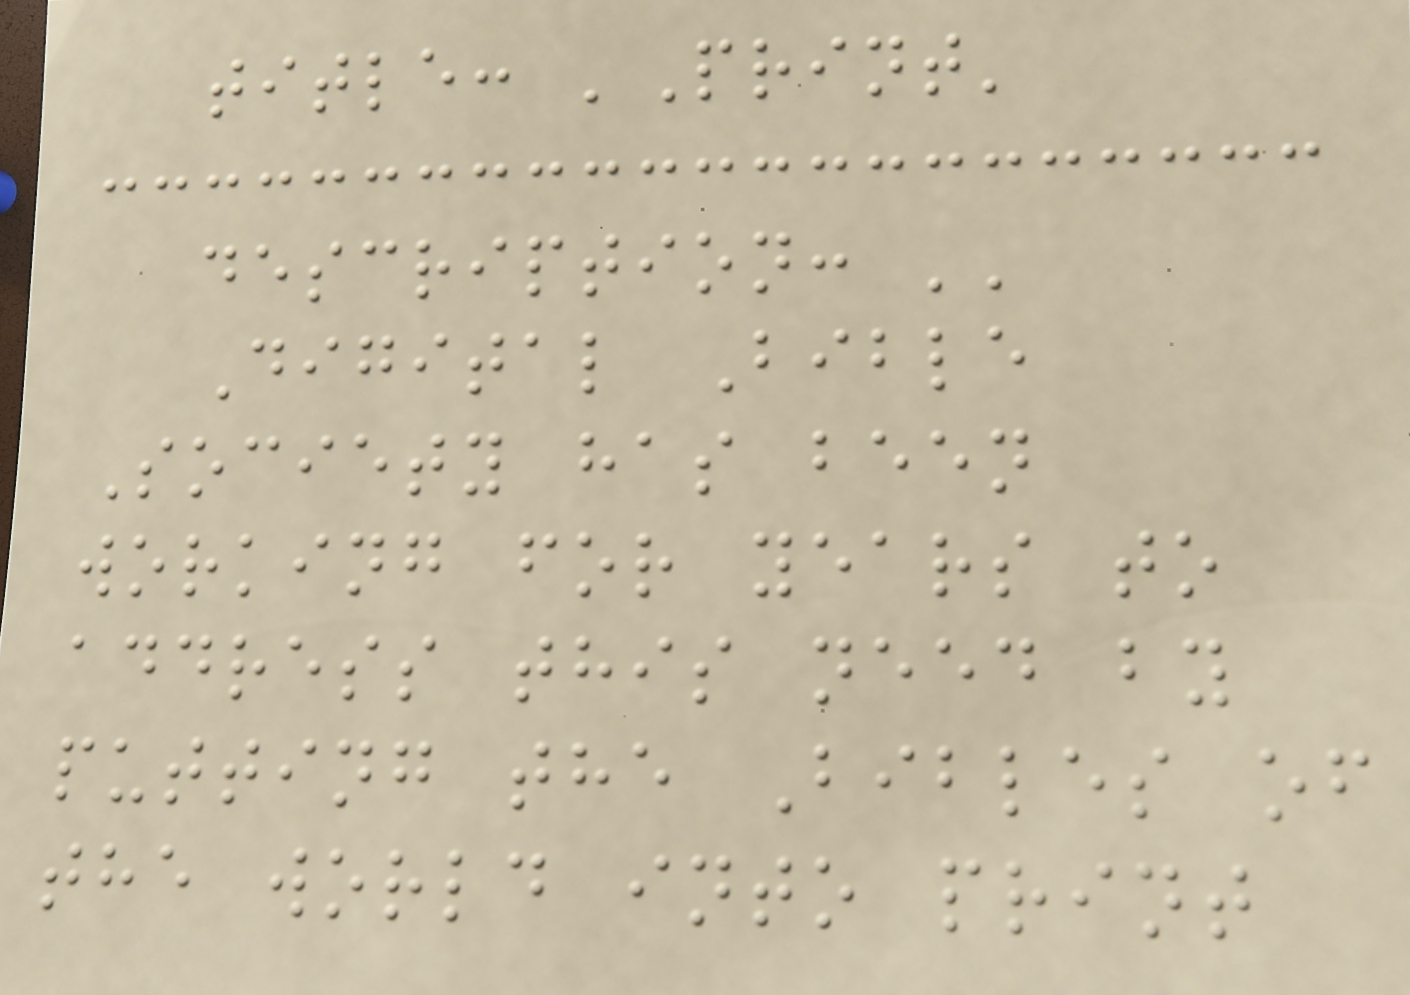title: 'Print'
description: ''
Digital Bible
Society has been
working for years to
address this need by
putting the Bibles of
the world into print
